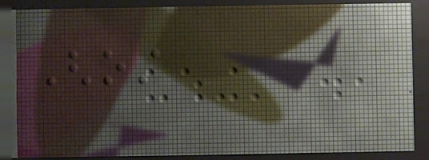Ghost
